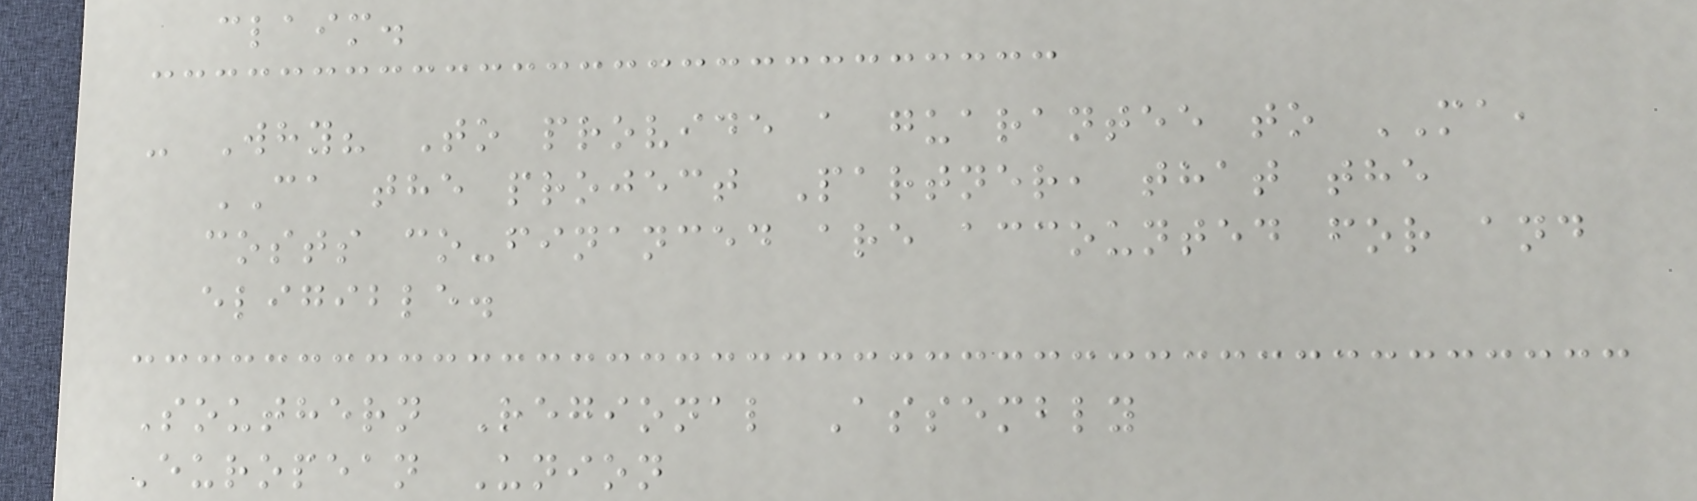claim.
- Why? To provide a guarantee to MA,
CA the project Partner, that the
costs co-financed are accounted for and
eligible.
Southern Regional Assembly
European Union
